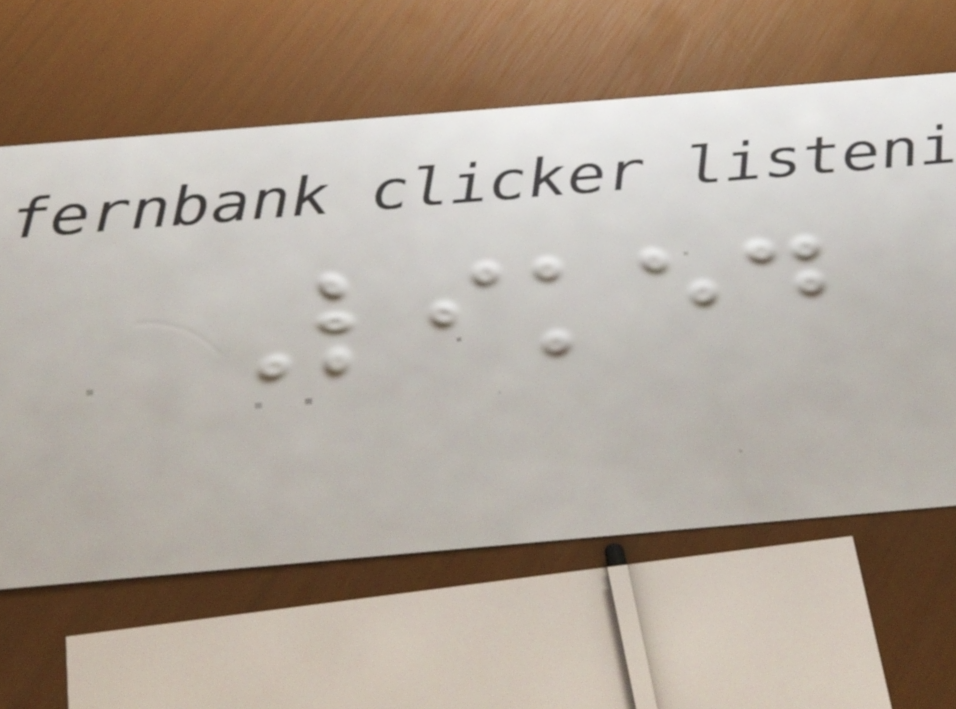Liked
